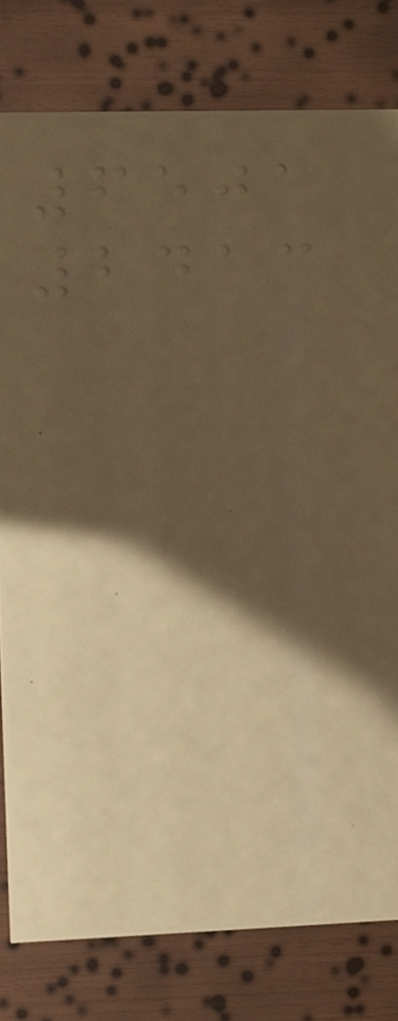6501
2413
